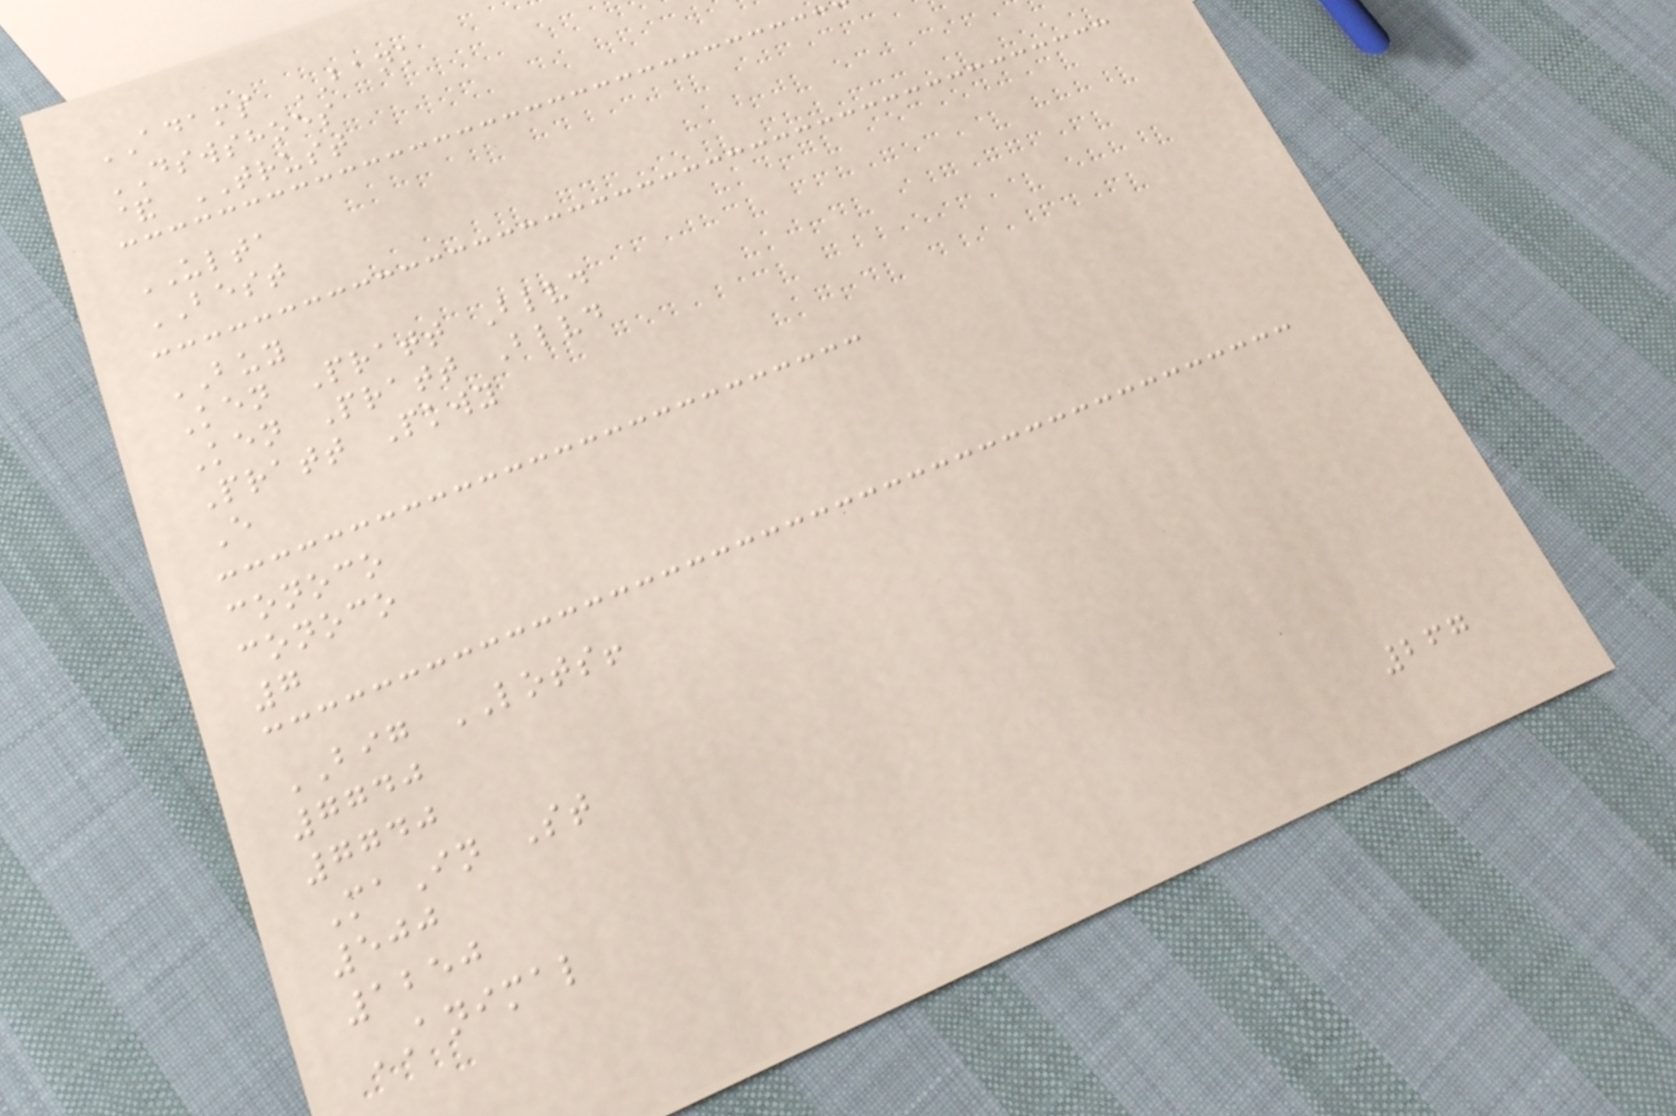ADAMS BANK
DSWSHOES
& TRUST
ULTA
BEST
BUY
Ken Pratt Blvd
Ken Pratt Blvd
Pratt Pkwy
E
conoco
conoco
7
BIG LOTS!
7740
7740
MaIn St
500
1250
ANIMAL
267
